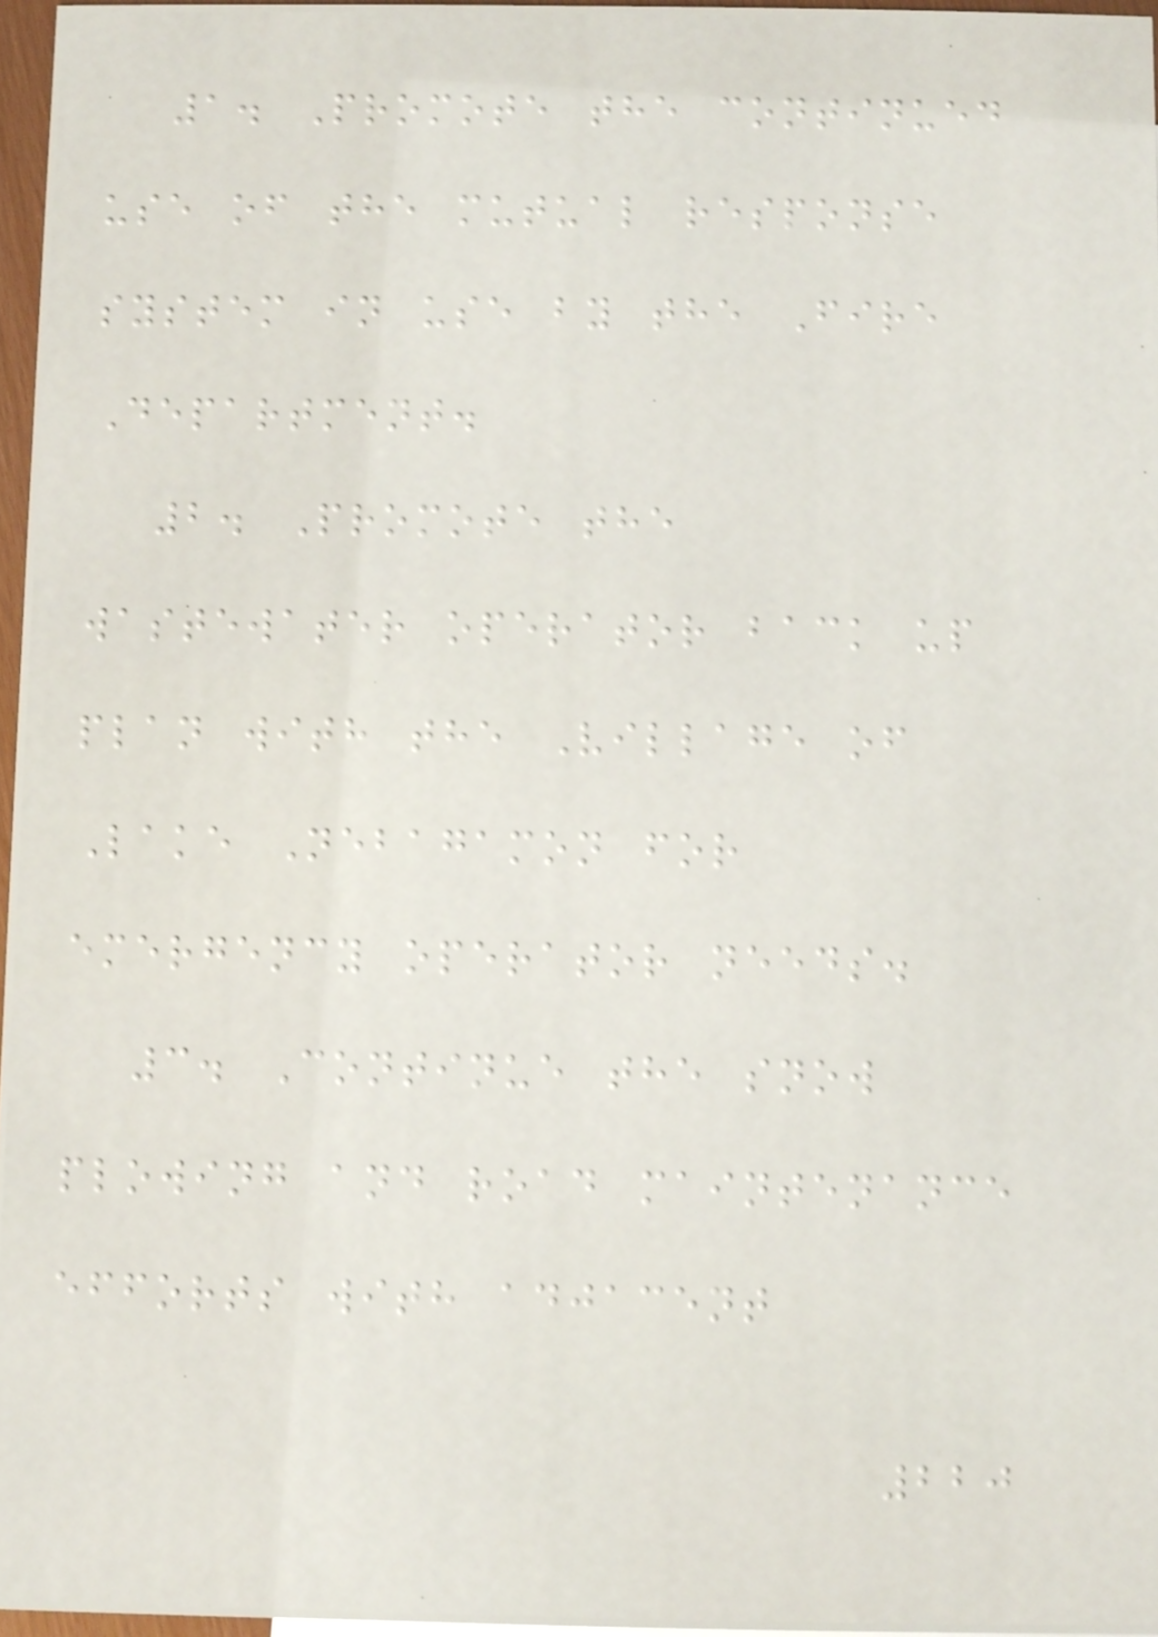1. Promote the continued
use of the mutual response
system in use by the Fire
Department.
2. Promote the
wastewater operator back up
plan with the Village of
Lake Nebagamon for
emergency operator needs.
3. Continue the snow
plowing and road maintenance
efforts with adjacent
220
